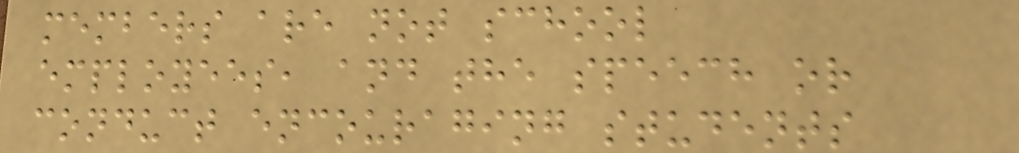members are not school
employees, and the speech or
conduct encouraging students
